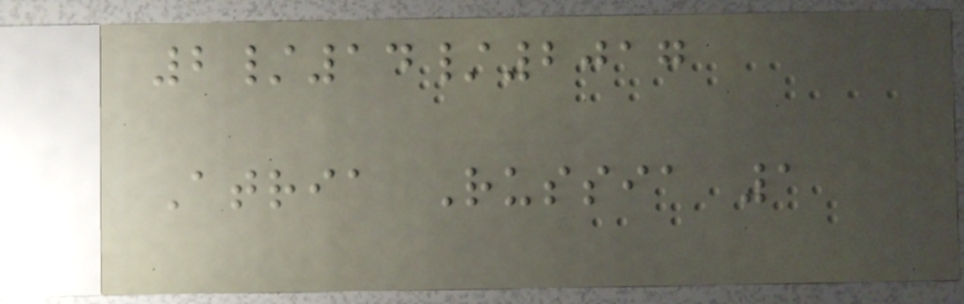2/14/2017
Atria Russia 1
